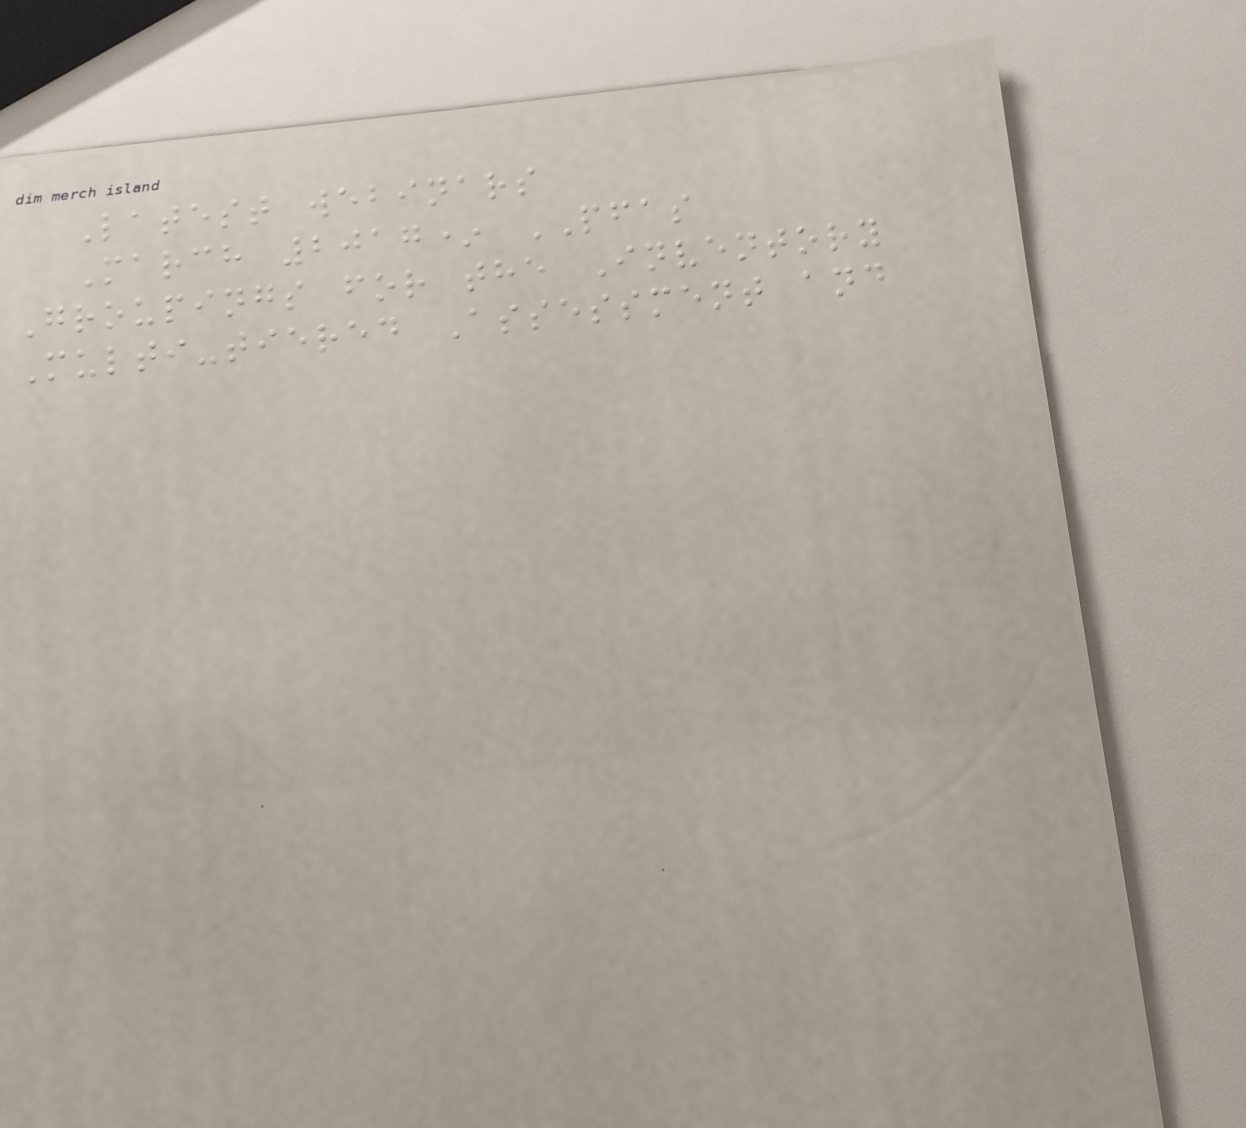Latest webinars
March 2017* PFAS
Groupings for the Inventory
Multi-tiered Assessment and
